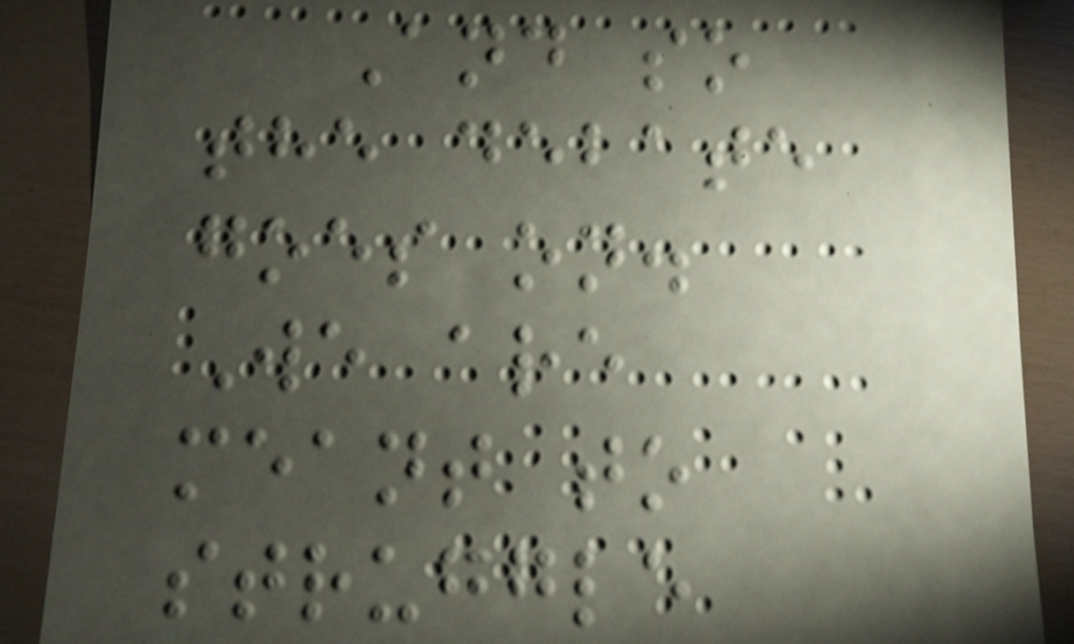And so
the debate
goes on.
We are
meant to
struggle
